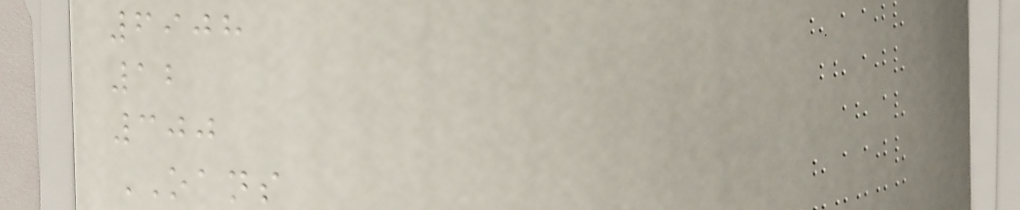6908
12
300
OANS
